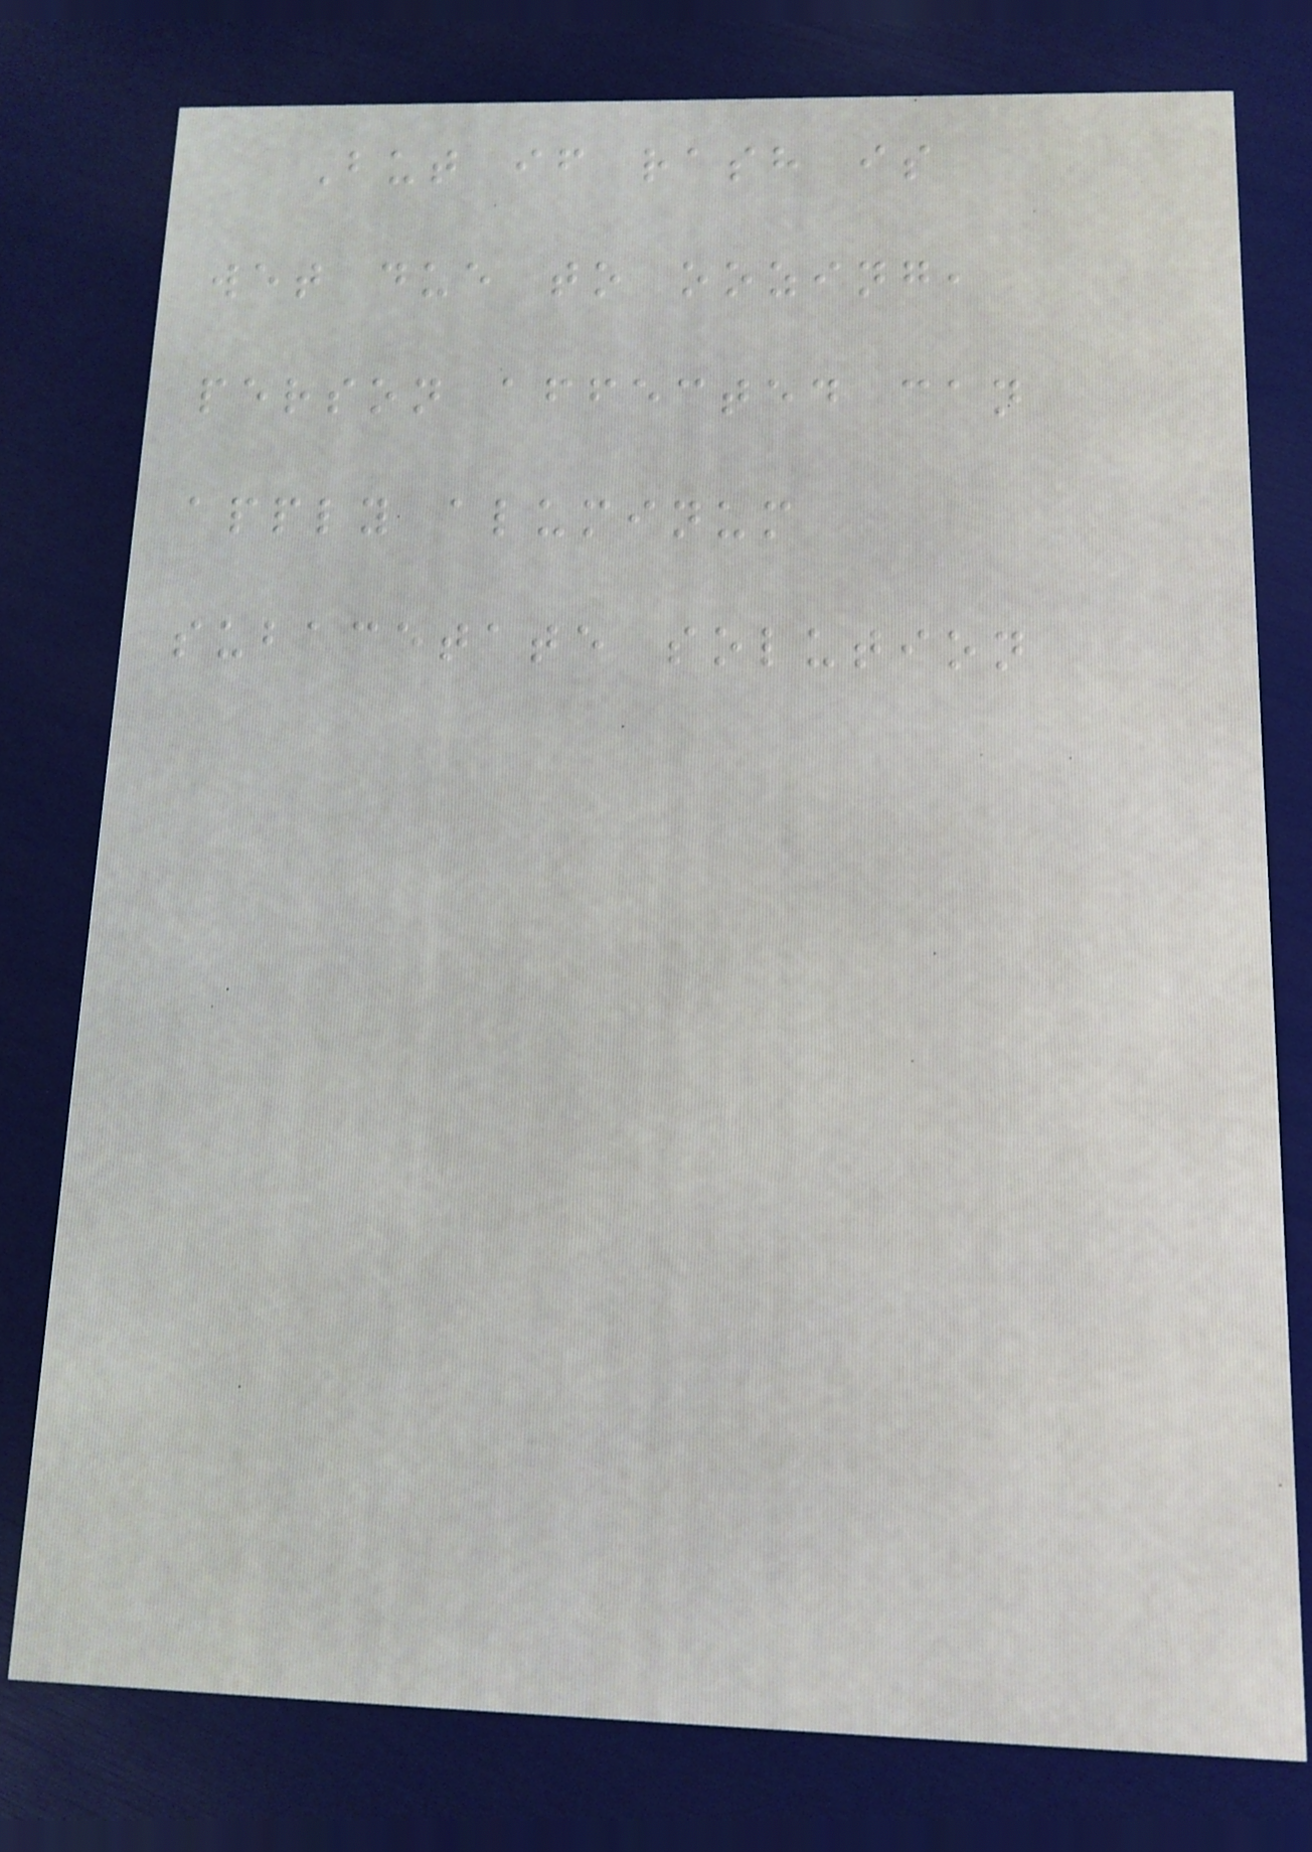But if rash is
wet due to oozing,
person affected can
apply aluminum
subacetate solution
